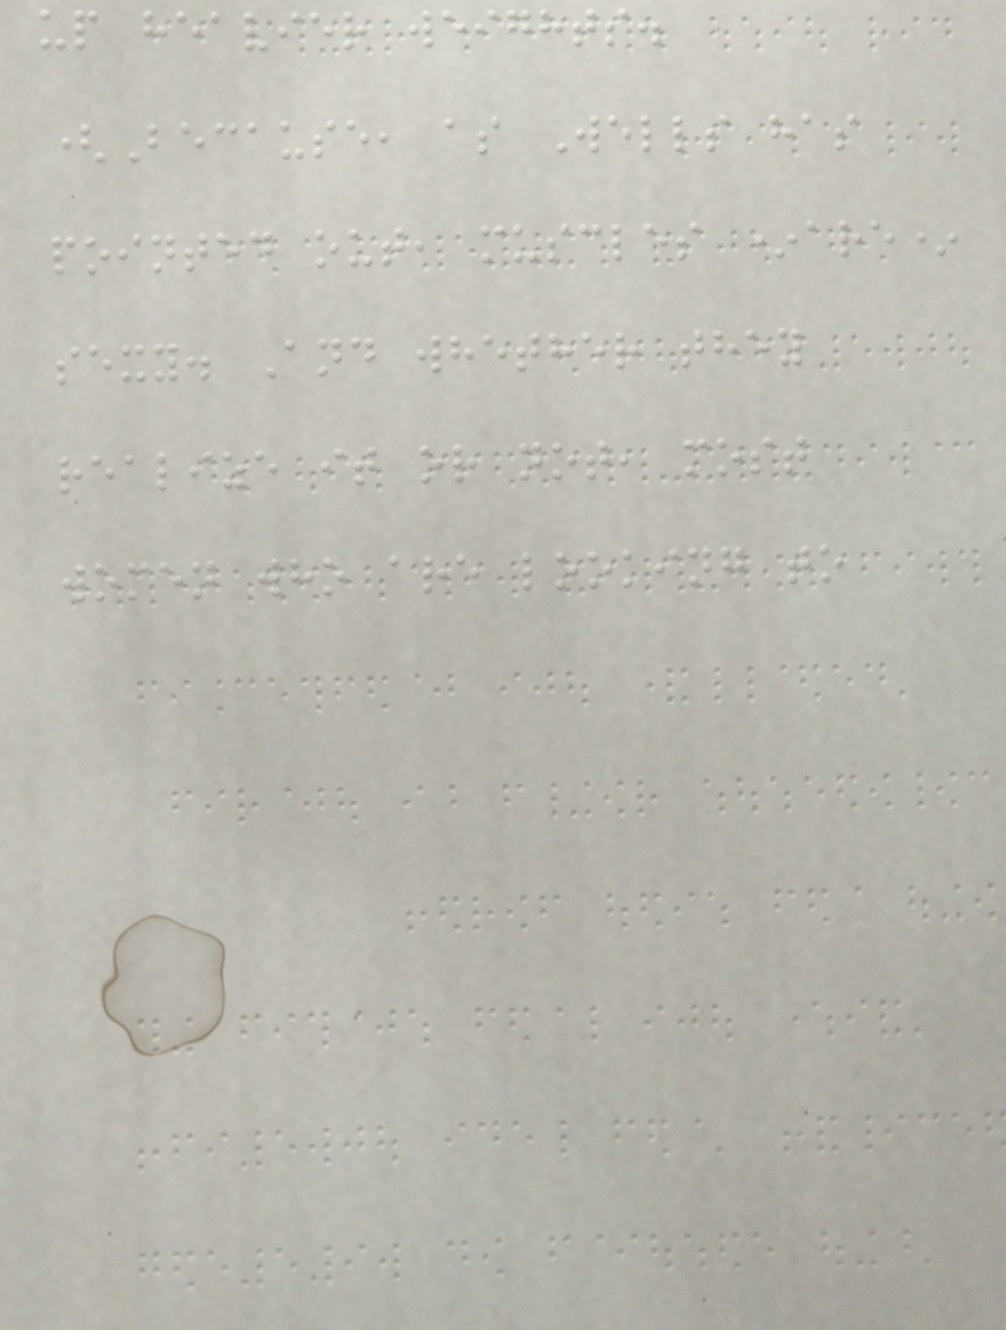up heavier weights.
(Because, as Wells has
pointed out, muscles *are*
sexy. And whether they
realize it or not, most
women who are looking to
